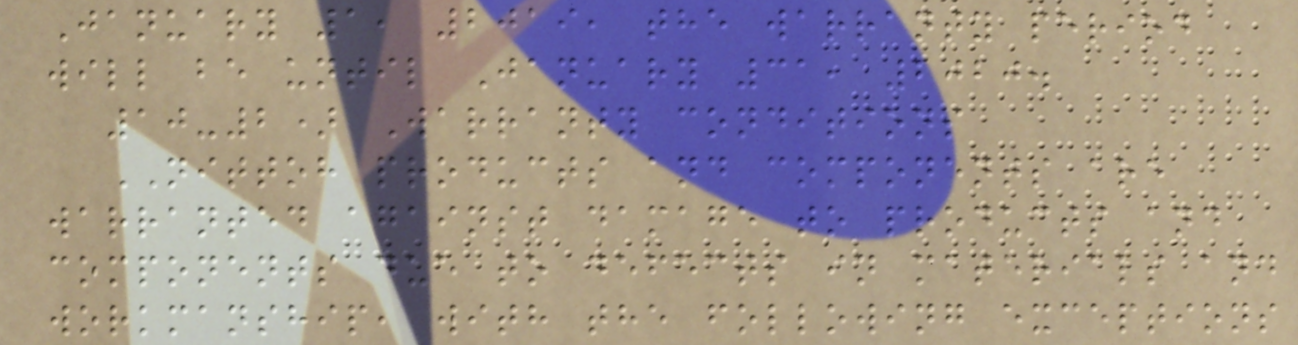January 1, 2019, the warranty period
will be until January 31, 2020.
10-2) Warranty conditions
NITTOH products and components are
warranted against damage to products and
components due to defects in materials and
workmanship, with the following exceptions
